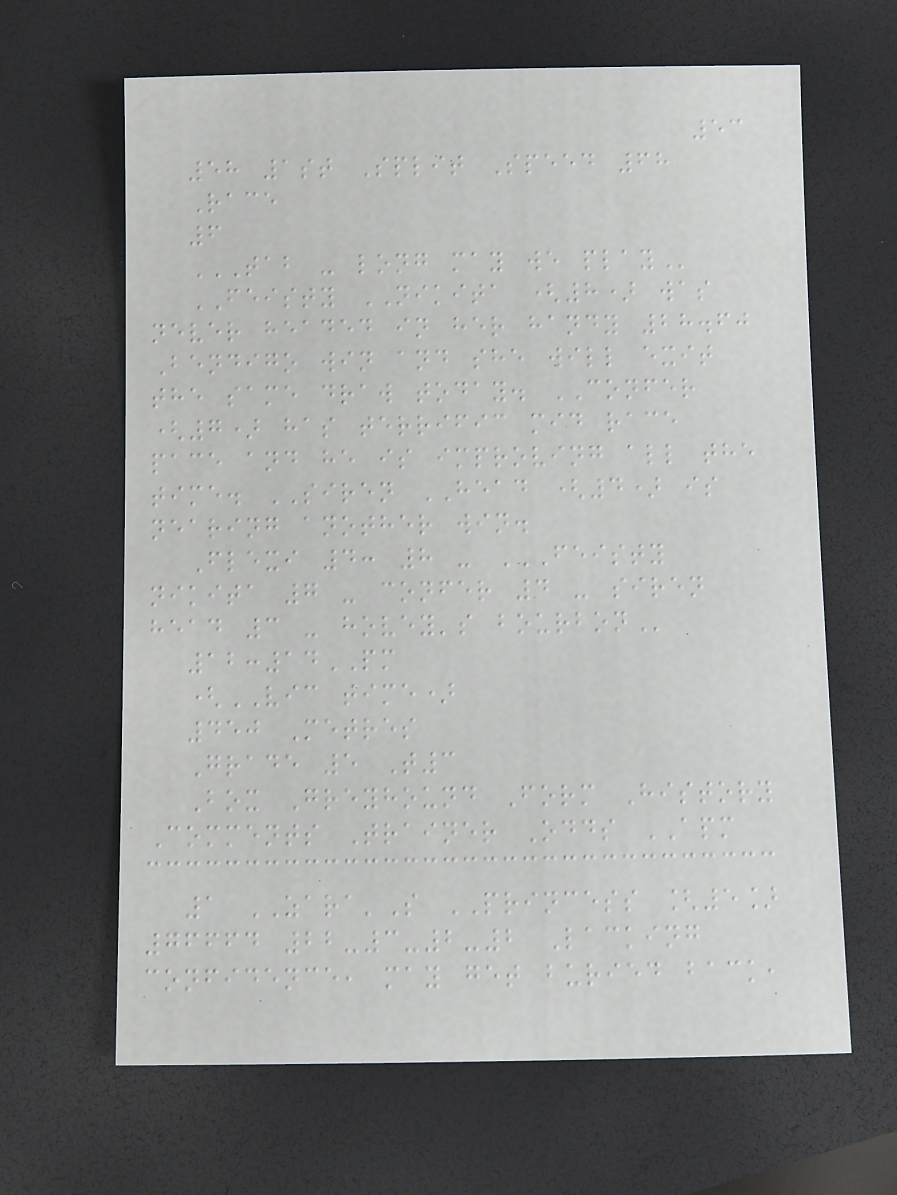53
58 1st Split Speed 68
Race
6
TAB - LONG MAY WE PLAY
FEISTY NIKITA (8) was
never headed in her handy 28.60
Bendigo win and she will exit
the same draw today. CONFER
(7) has terrific mid race
pace and he is improving all the
time. SIREN HEAD (4) is
nearing another win.
Flexi 4: 8 - FEISTY
NIKITA 7 - CONFER 4 - SIREN
HEAD 3 - HOVEY'S BOURBON
12:14PM
(VIC time)
450 Metres
Grade 5 T3
Box Greyhound Form History
Comments Trainer Odds APM
1 ZARA'S PRINCESS [5]
76664 22-3-2-2 Lacking
confidence, may get buried back,
